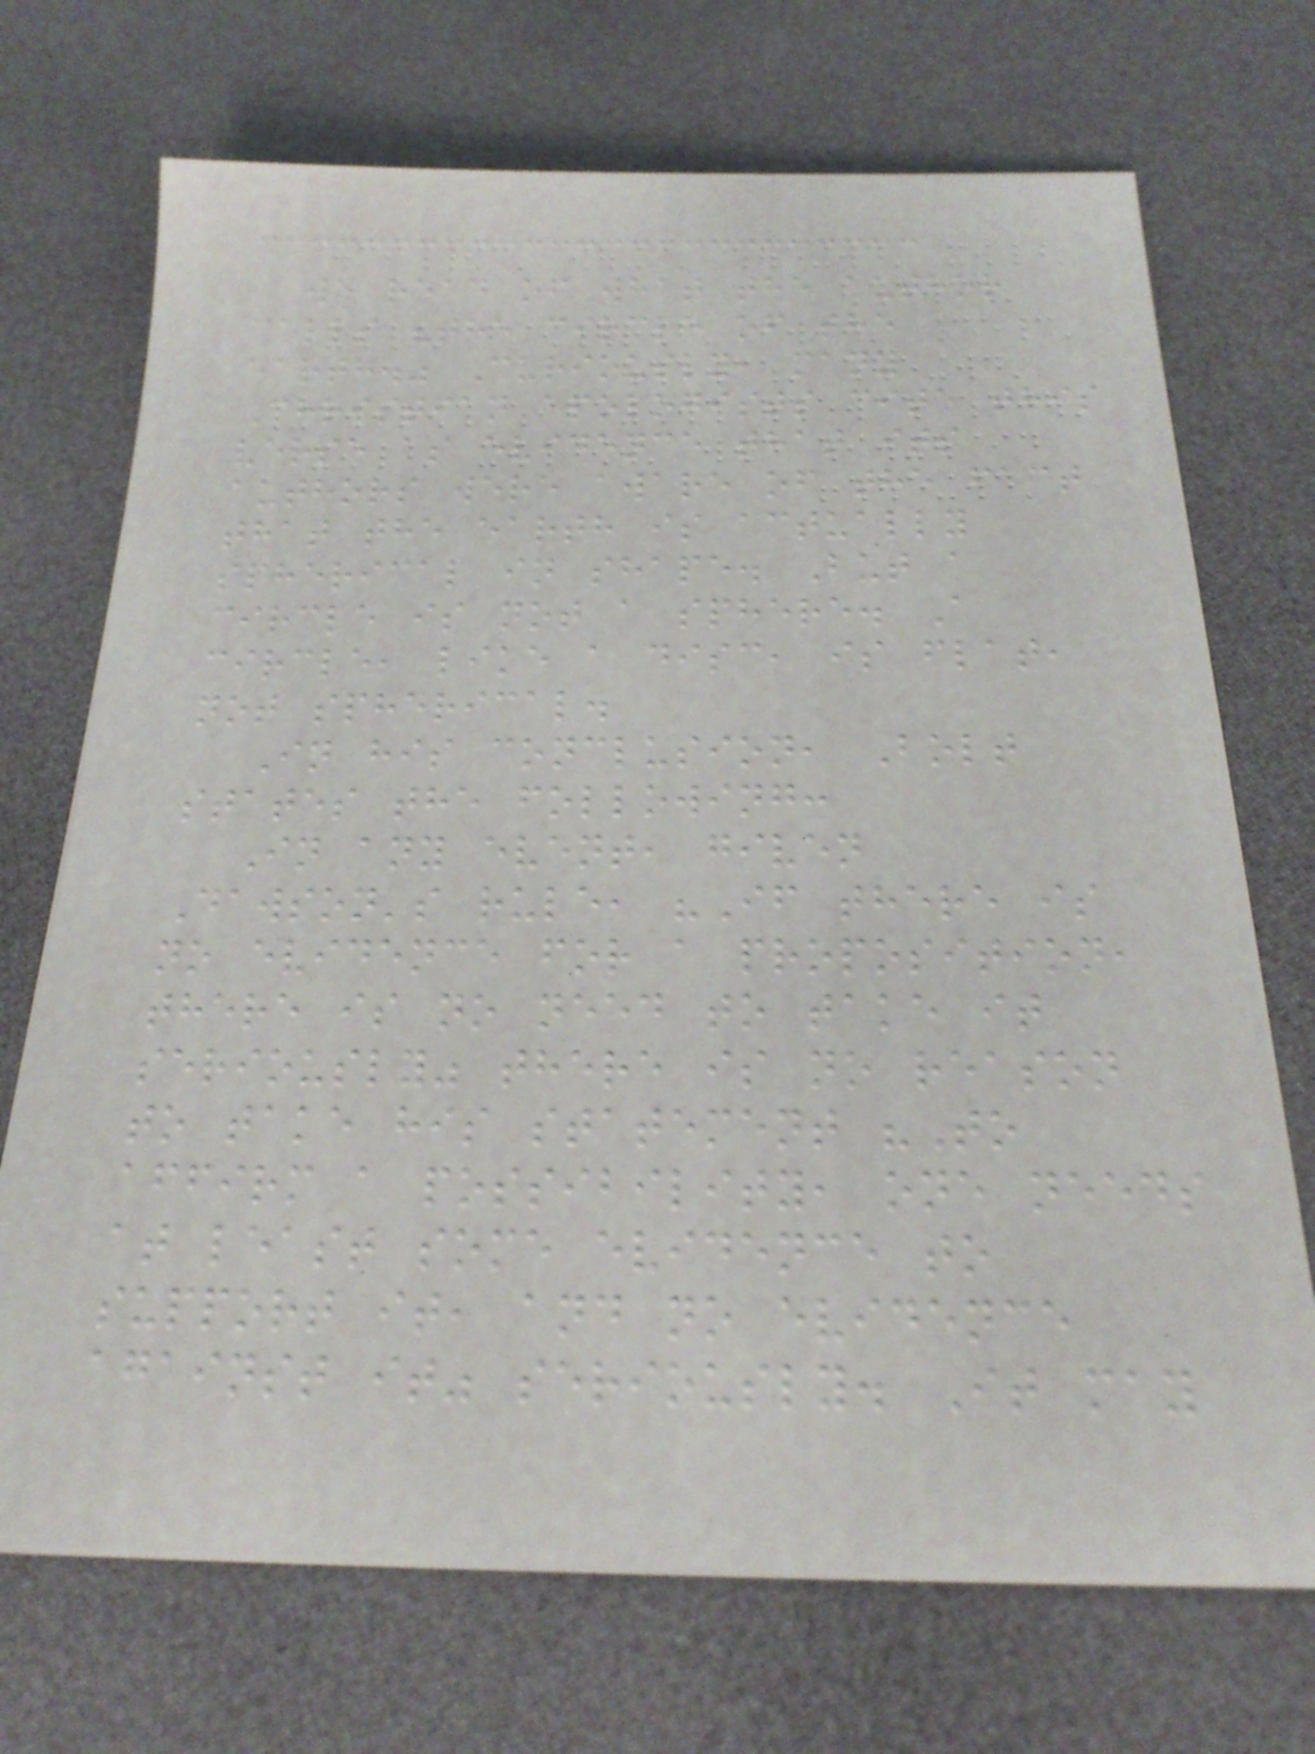we read of what the author
calls "the circle of the
earth." Curiously, many
Christian apologists cite this
verse as evidence that its
authors were aware of the fact
that the earth is actually
spherical in shape. But a
circle is not a sphere. A
circle, like a disc, is flat,
not spherical.
In his conclusion, Bolt
states the following:
In any event, given
Dawson's rule, "If there is
no evidence for a proposition,
there is no need to take it
seriously" there is no reason
to take his statement "To
affirm a possibility, one needs
at least some evidence to
support it, and no evidence
against it" seriously. It may
